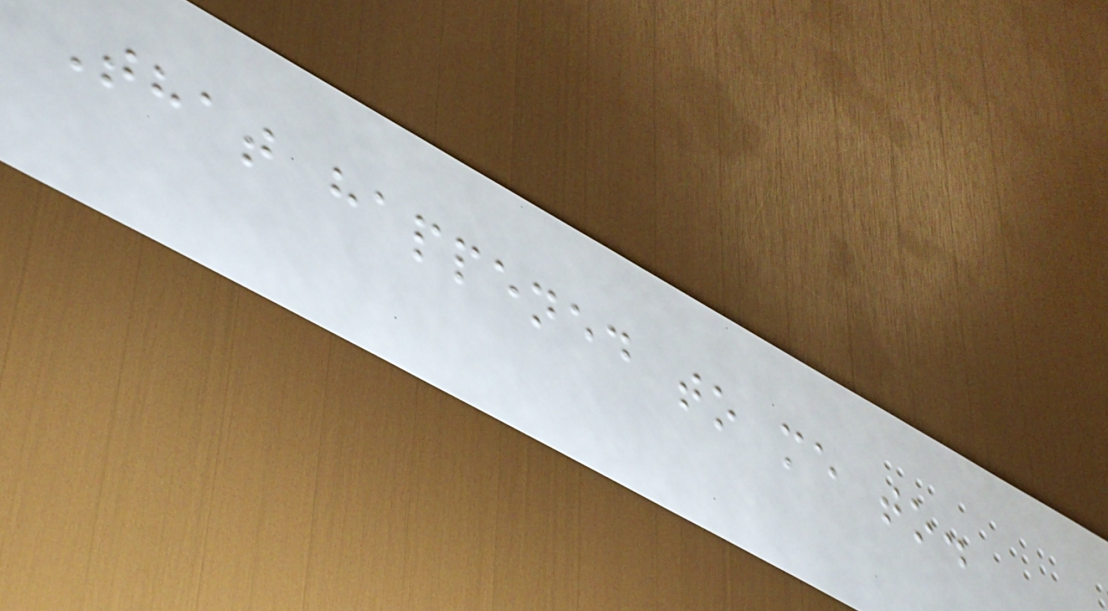That happened to me to.
